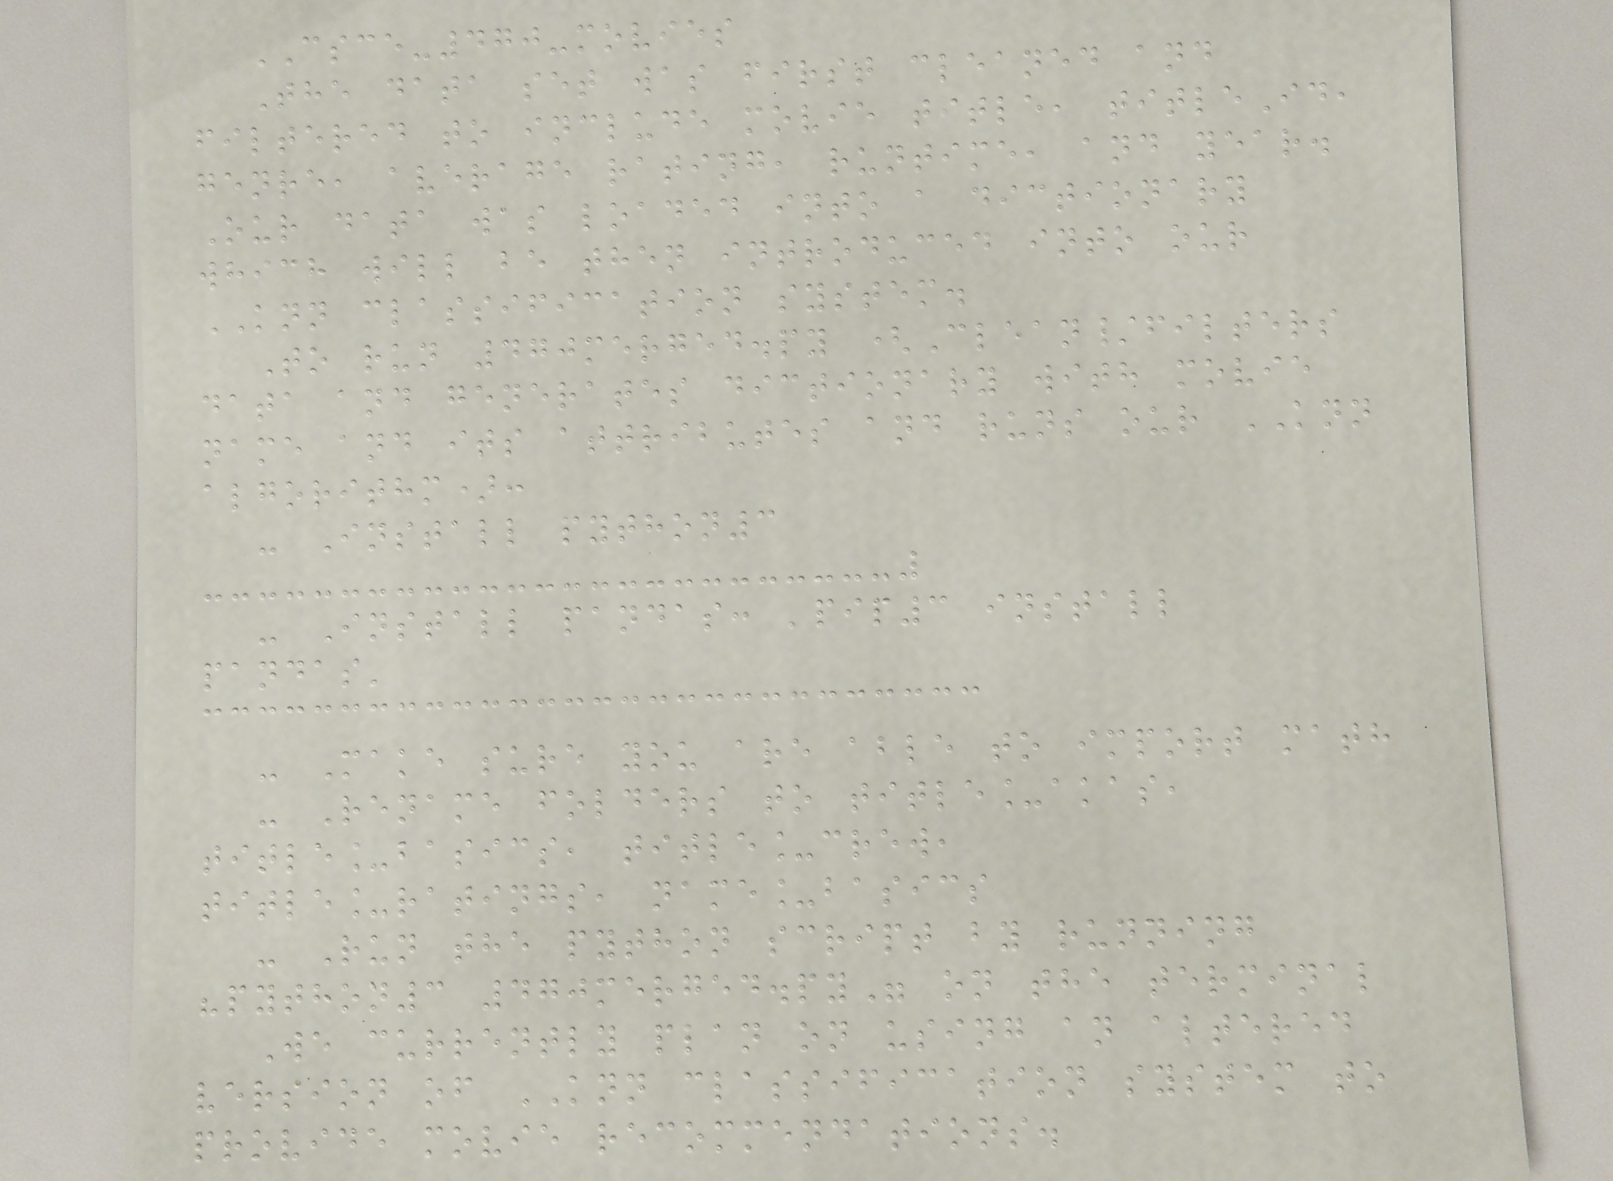CSCE-470-movies
The data set was first cleaned and
filtered to include movie title, titleId,
genre, average rating, runtime, and year.
Our data was loaded into a dictionary
which will be then introduced into our
KNN classification system.
To run 470merged.py (Clean/filters
data and generates dictionary with movie
name and its attributes and runs our KNN
algorithm):
- Install python3
- Install pandas: 'pip3 install
pandas'
- Make sure you are able to import math
- Rename folders to title_akas,
title_basics, title_crew,
title_ratings, name_basics
- Run the python script by running
"python3 470merged.py" on the terminal
We currently plan on using an altered
version of KNN classification system to
provide movie recommendations.
